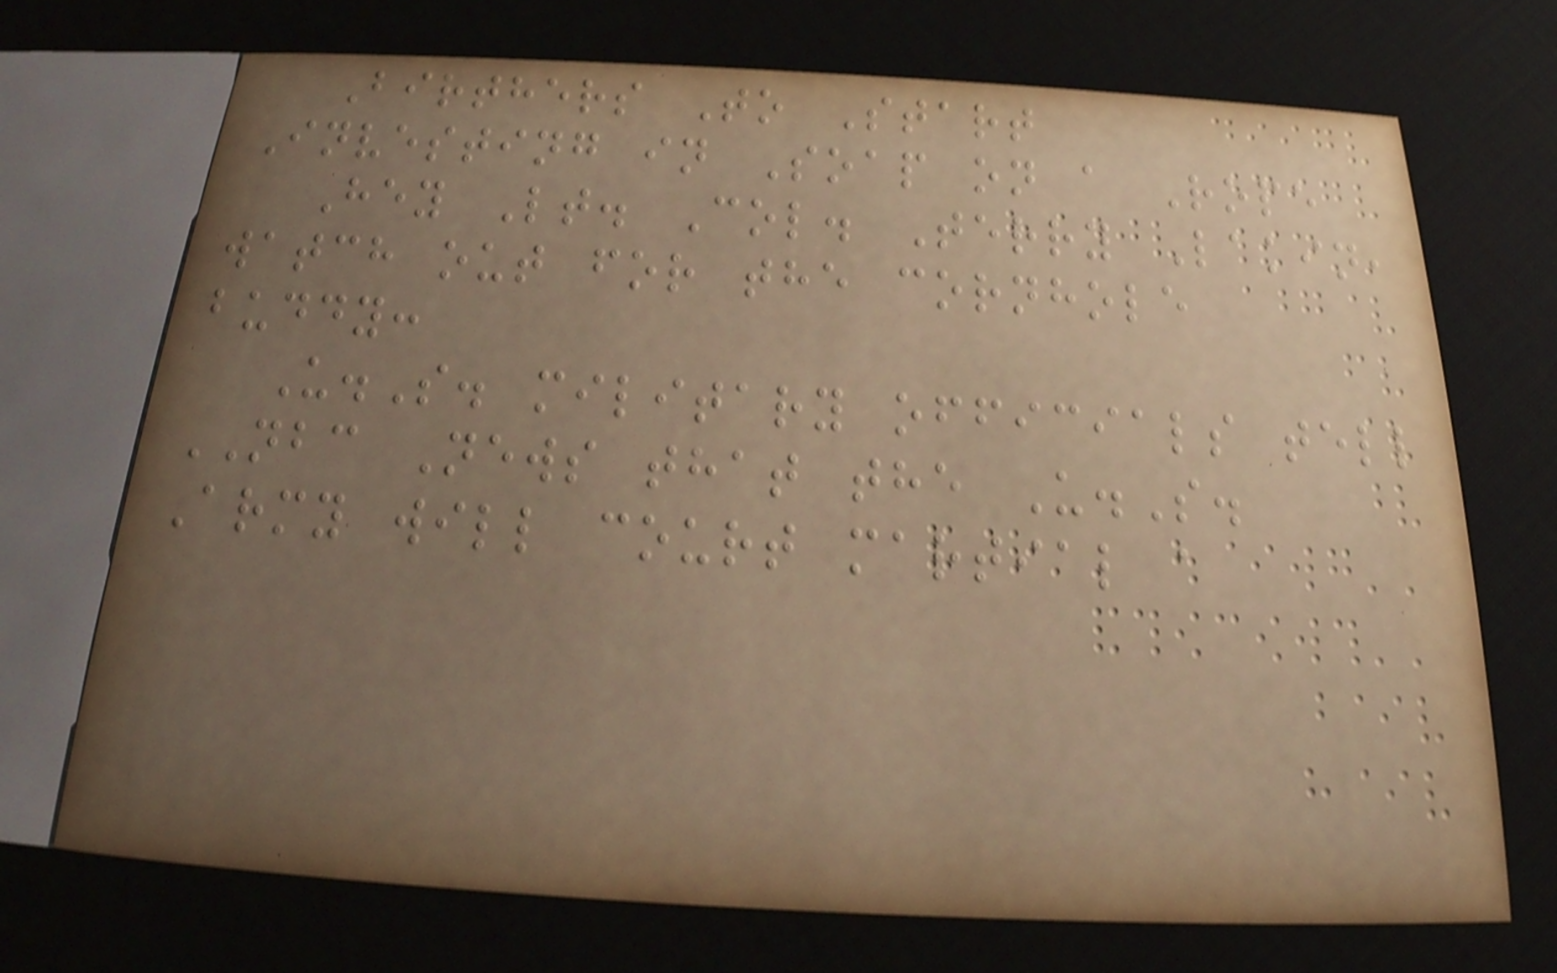Birthers To Start
Investing in Soap on a Rope
Hey Lt. Col. Terry Lakin,
watch out for the cornhole
buddy:
U.S. military officials tell
NBC News that the U.S.
Army will court martial a
